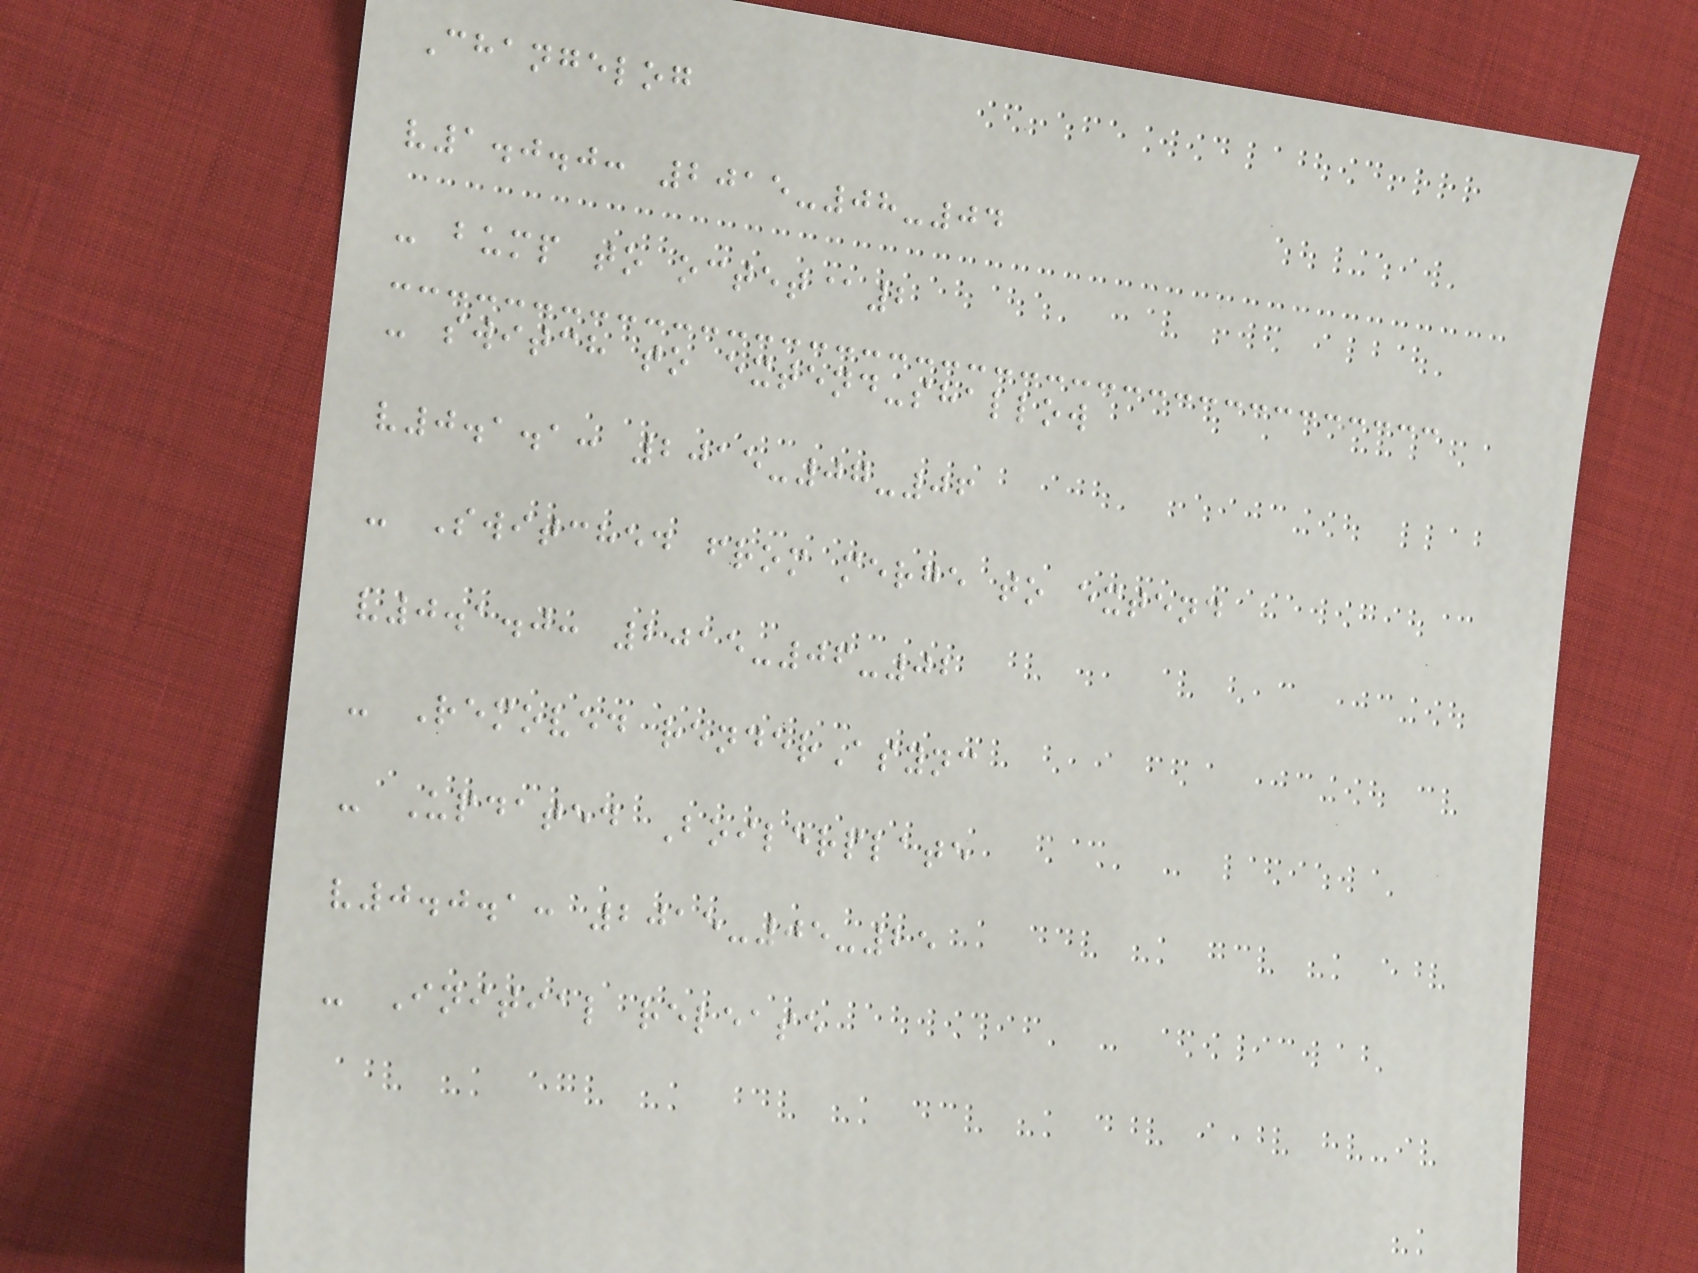Changelog
v1.0.0: 2015-08-04
- bump to octet@2
- switch to extend-shallow
v0.1.1: 2015-07-06
- Switched from merge to extend
v0.1.0: 2015-06-02
- Removed renderAsync
- Updated Boilerplate
v0.0.1: 2015-05-25
- Initial release
